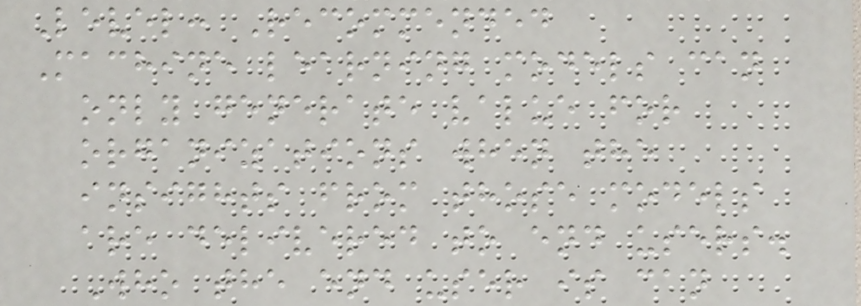Level: Recommended
Machine learning models can
only generate value for
organizations when the
insights from those models
are delivered to end users.
Who the end user is can
